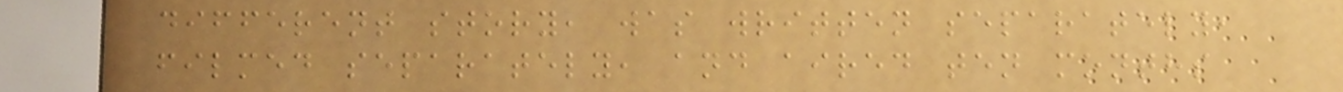different story, was written separately,
filmed separately, and aired ten months
